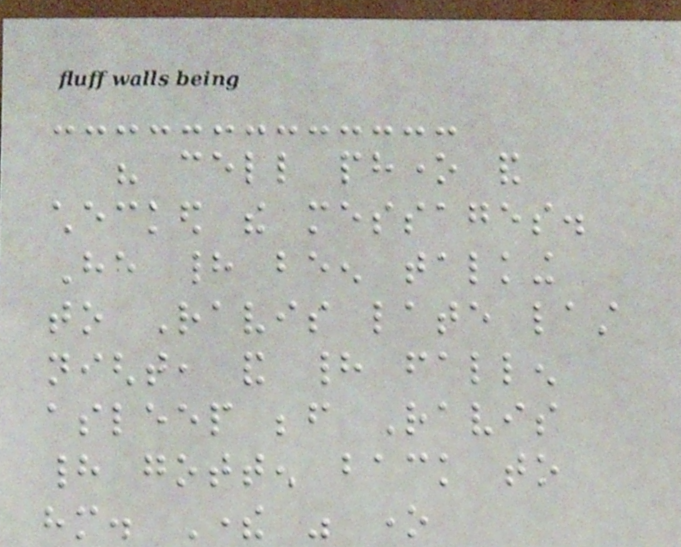his cell phone and
checked the messages.
He had been talking
to Ravis late last
night, and had fallen
asleep before Ravis
had gotten back to
him. There was one
